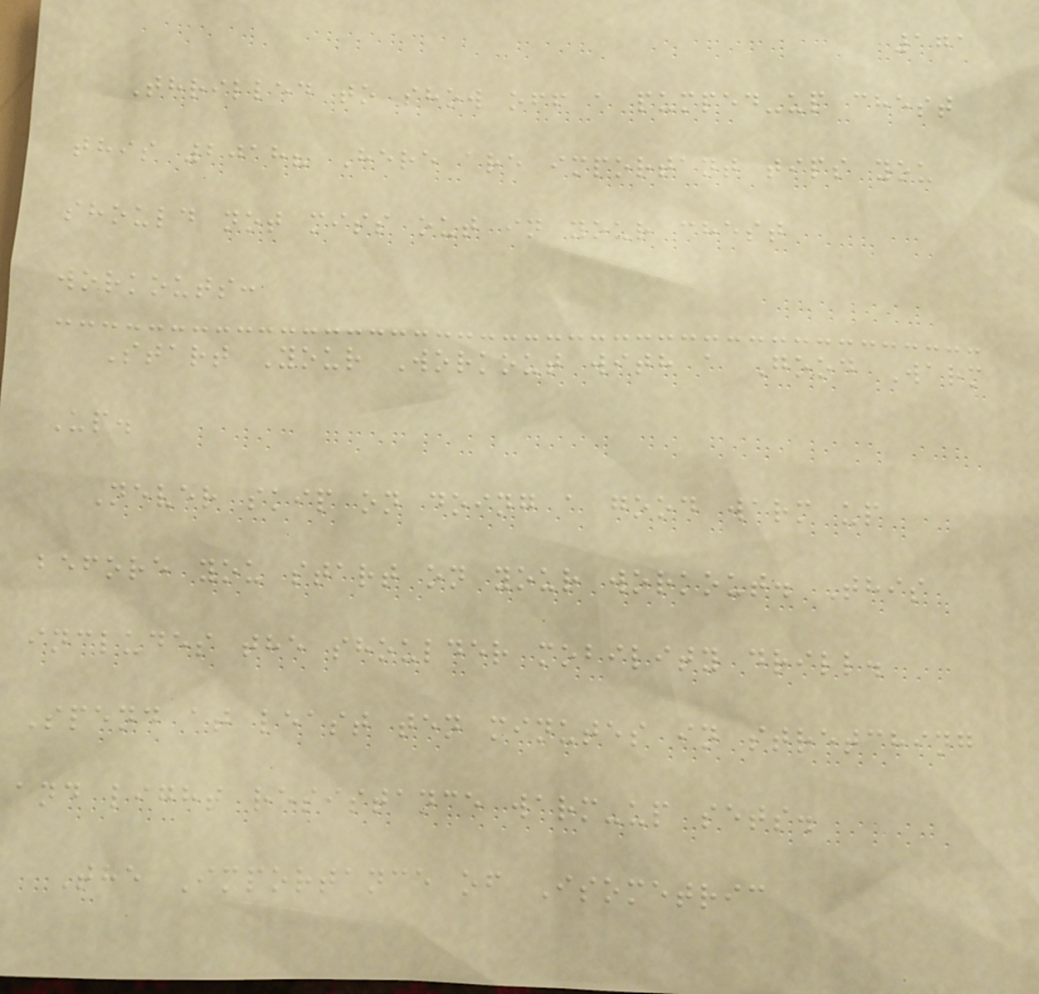171
Thrilled to show off a pumped-up chest
this 2018? Here are important tips you
should not miss out in your chest
workouts:
Start Your Workout with a Good Warm
Up.
Never skip on doing a good warm up
before you start on your workout. This
includes the shoulder mobility drill.
Spend at least ten minutes in stretching
and light resistance warm-up sets.
The Importance of Isometric
